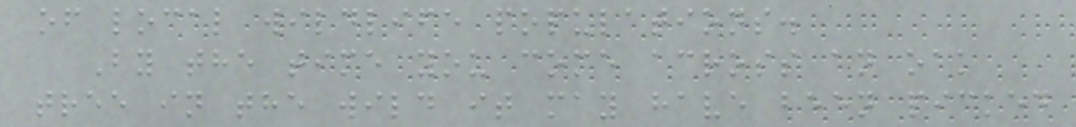of local wildlife populations.
By the time you come across an oak
tree in the wild it may have been picked
